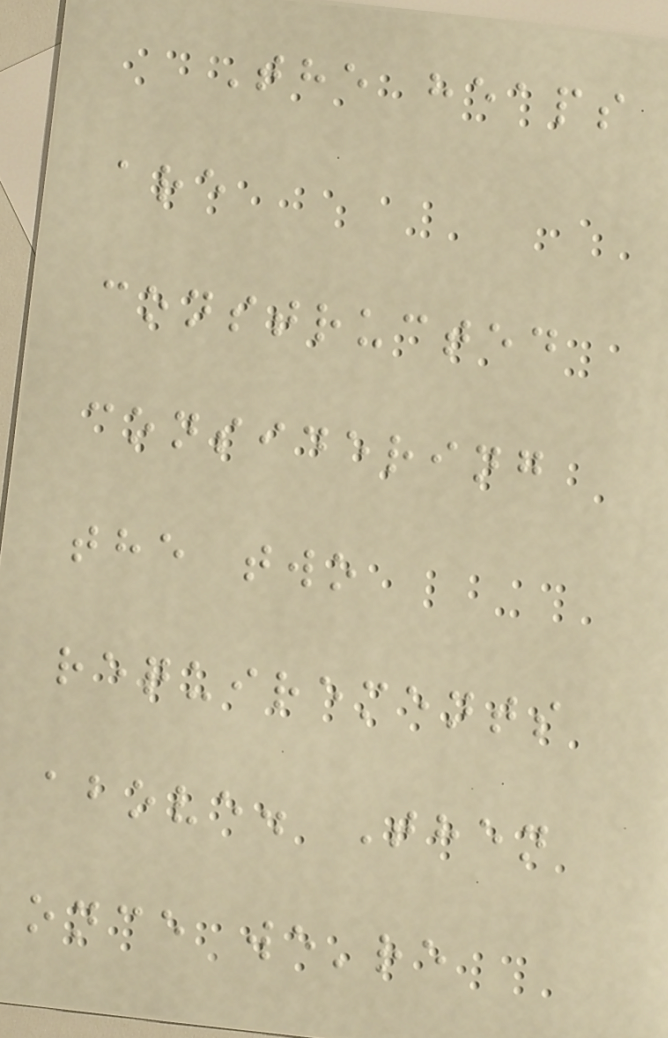The heaps
are
constructed
considering
the two
requirements
above. Then
once we're
